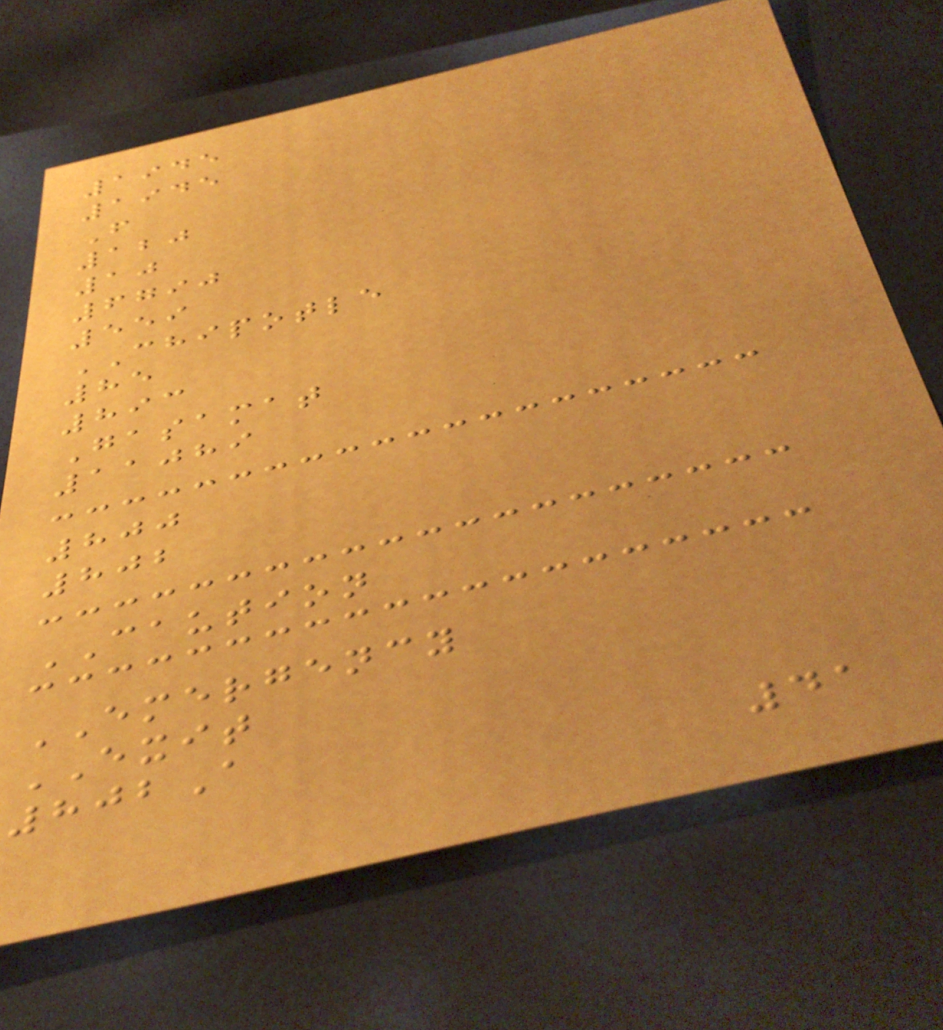1945
1945
F
120
10
6790
559
CHIPOTLE
85
893
Gasamat
11089
800
802
CAUTION
EMERGENCY
EXIT
802A
41
